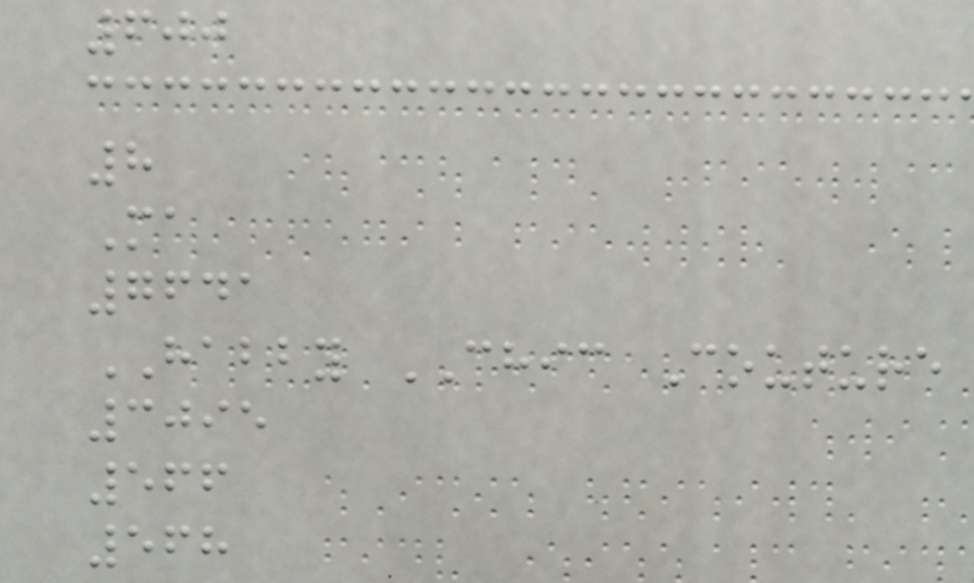600
8
Ma
7641
HABBY CHIC Couture
3095
566
568
